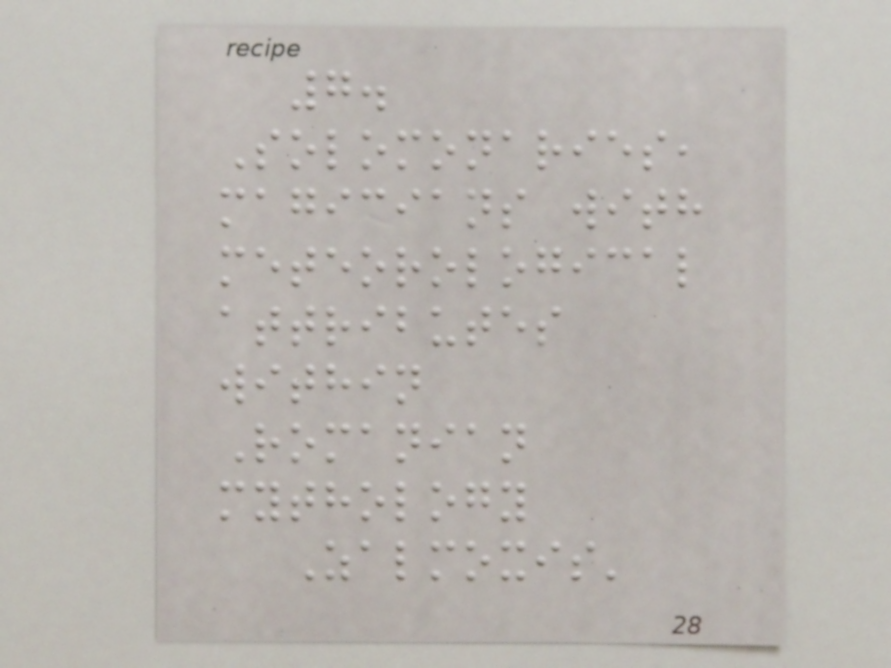7.
Solomonaries,
magicians with
meteorological
attributes
within
Romanian
mythology
Zalmoxis'
